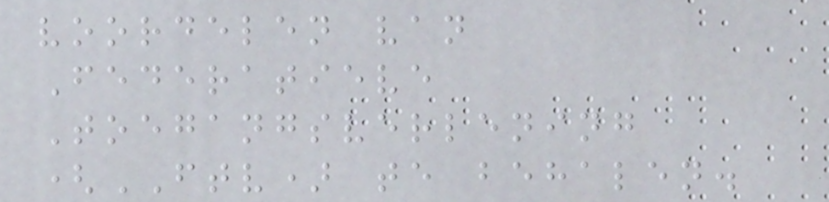voordelen van
Federatieve
Toegangsverlening
(FTV) te behalen.
